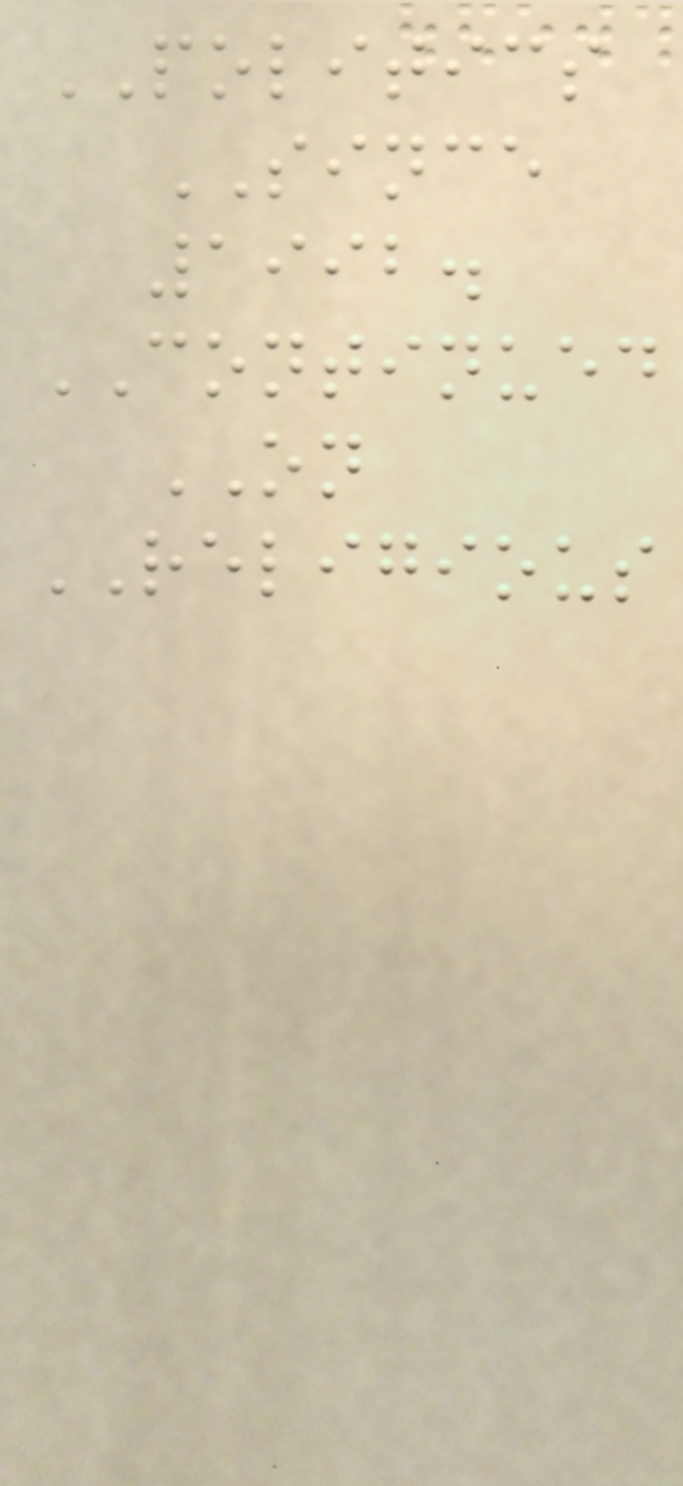POLITICS
SINCE
1992.
CONTINUED
ON
RELIGIOUS
